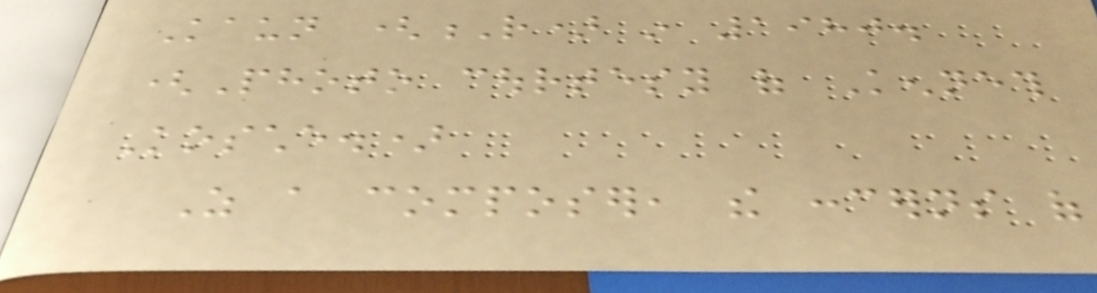Kaun (R) in 1980.
(Photo courtesy of Kenneth
Kosche.)
As a composer, the concerns of
